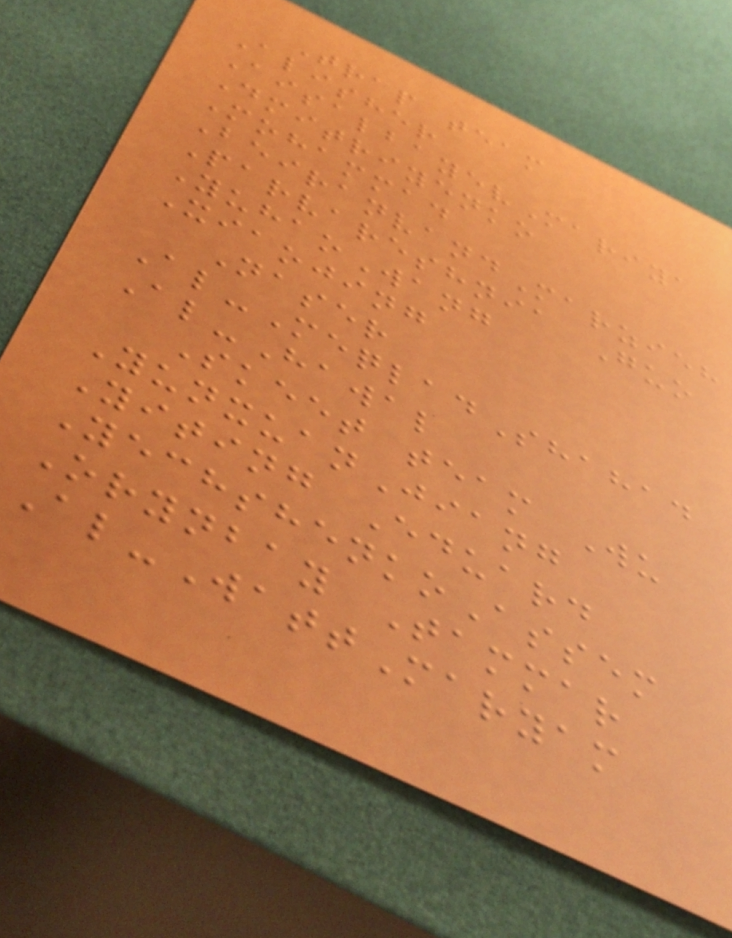Trap team
Alisher
AisalbayevMariya
Dmitriyenko
Mohammad
BeiranvandMarzieh
Parvareshnia Guo
YuhaoWang
Xiaojing
Naser
Al-MeqladShahad
Al-Hawal
Skeet team Wu
YunxuanJiang
Yiting Eduard
YechshenkoAssem
Orynbay Tammar
Al-WattMaryam
